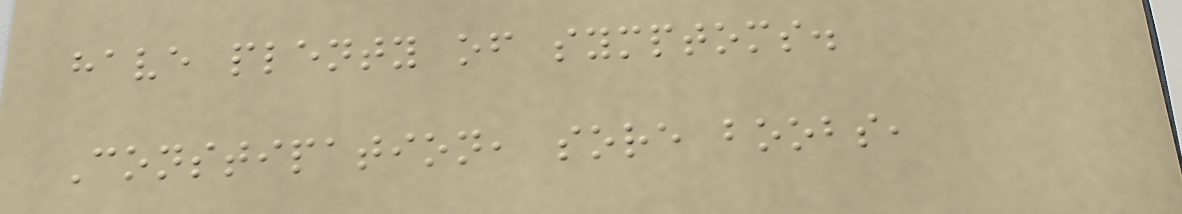have plenty of symptoms.
Constipation, sore boobs,
